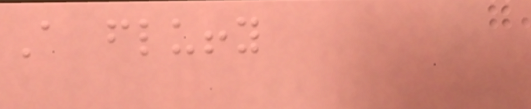A fluffy
